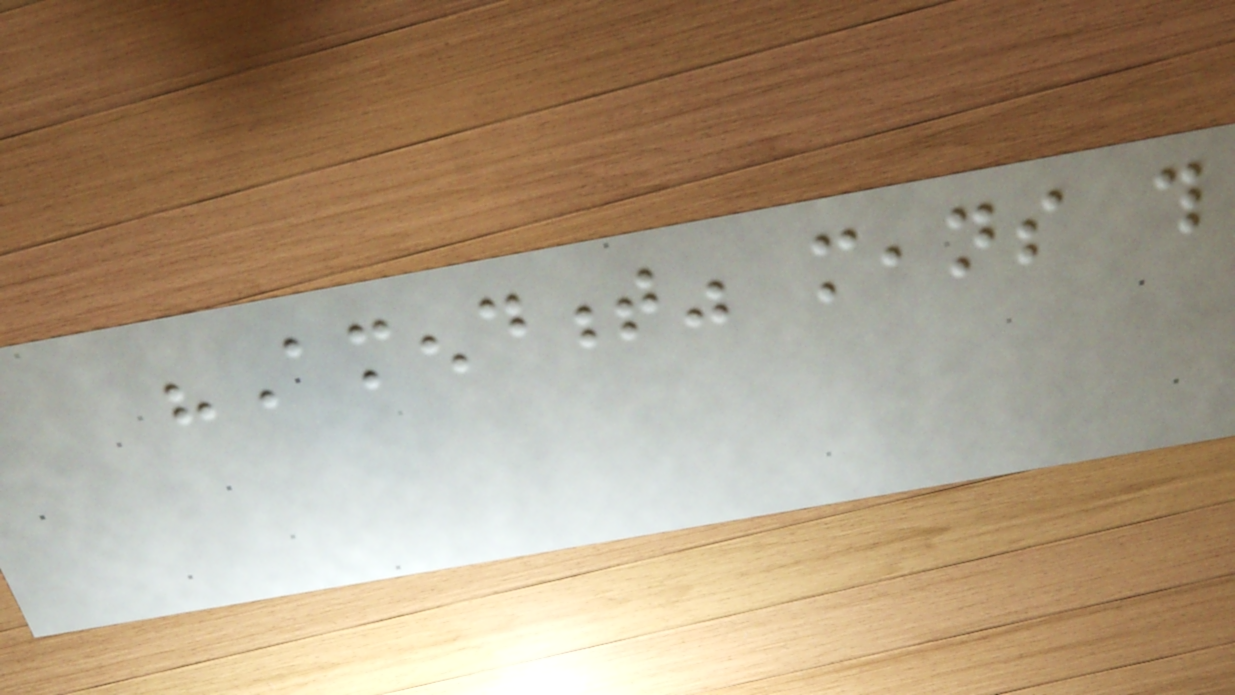"Amendment" means this
